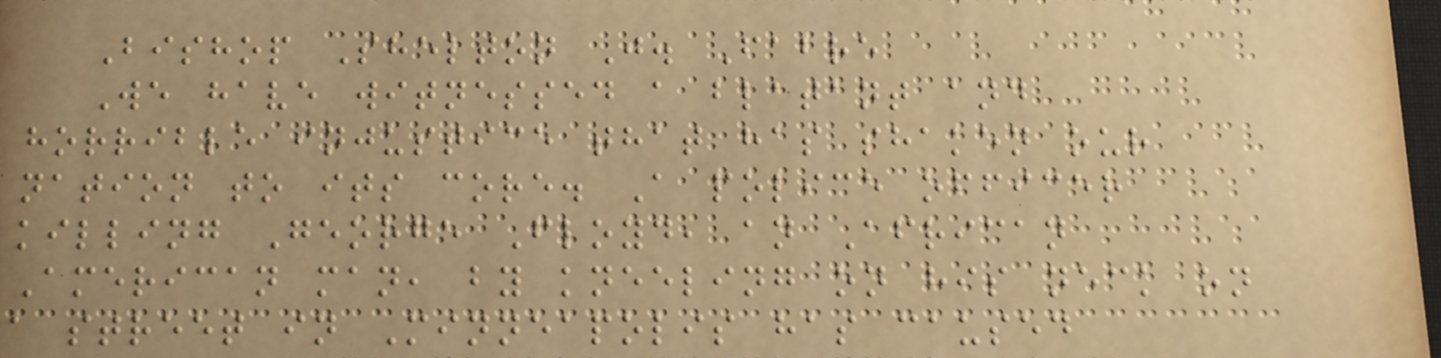Bishop Shelton J. Fabre
We have witnessed a blatant and
horrible injustice that has shaken our
nation to its core. A police officer
killing George Floyd, an African
American man, by kneeling on his neck on
a street in Minneapolis has caused
